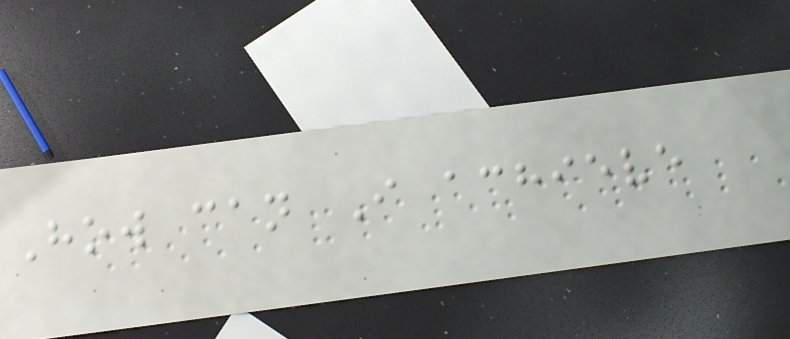How can I achieve
